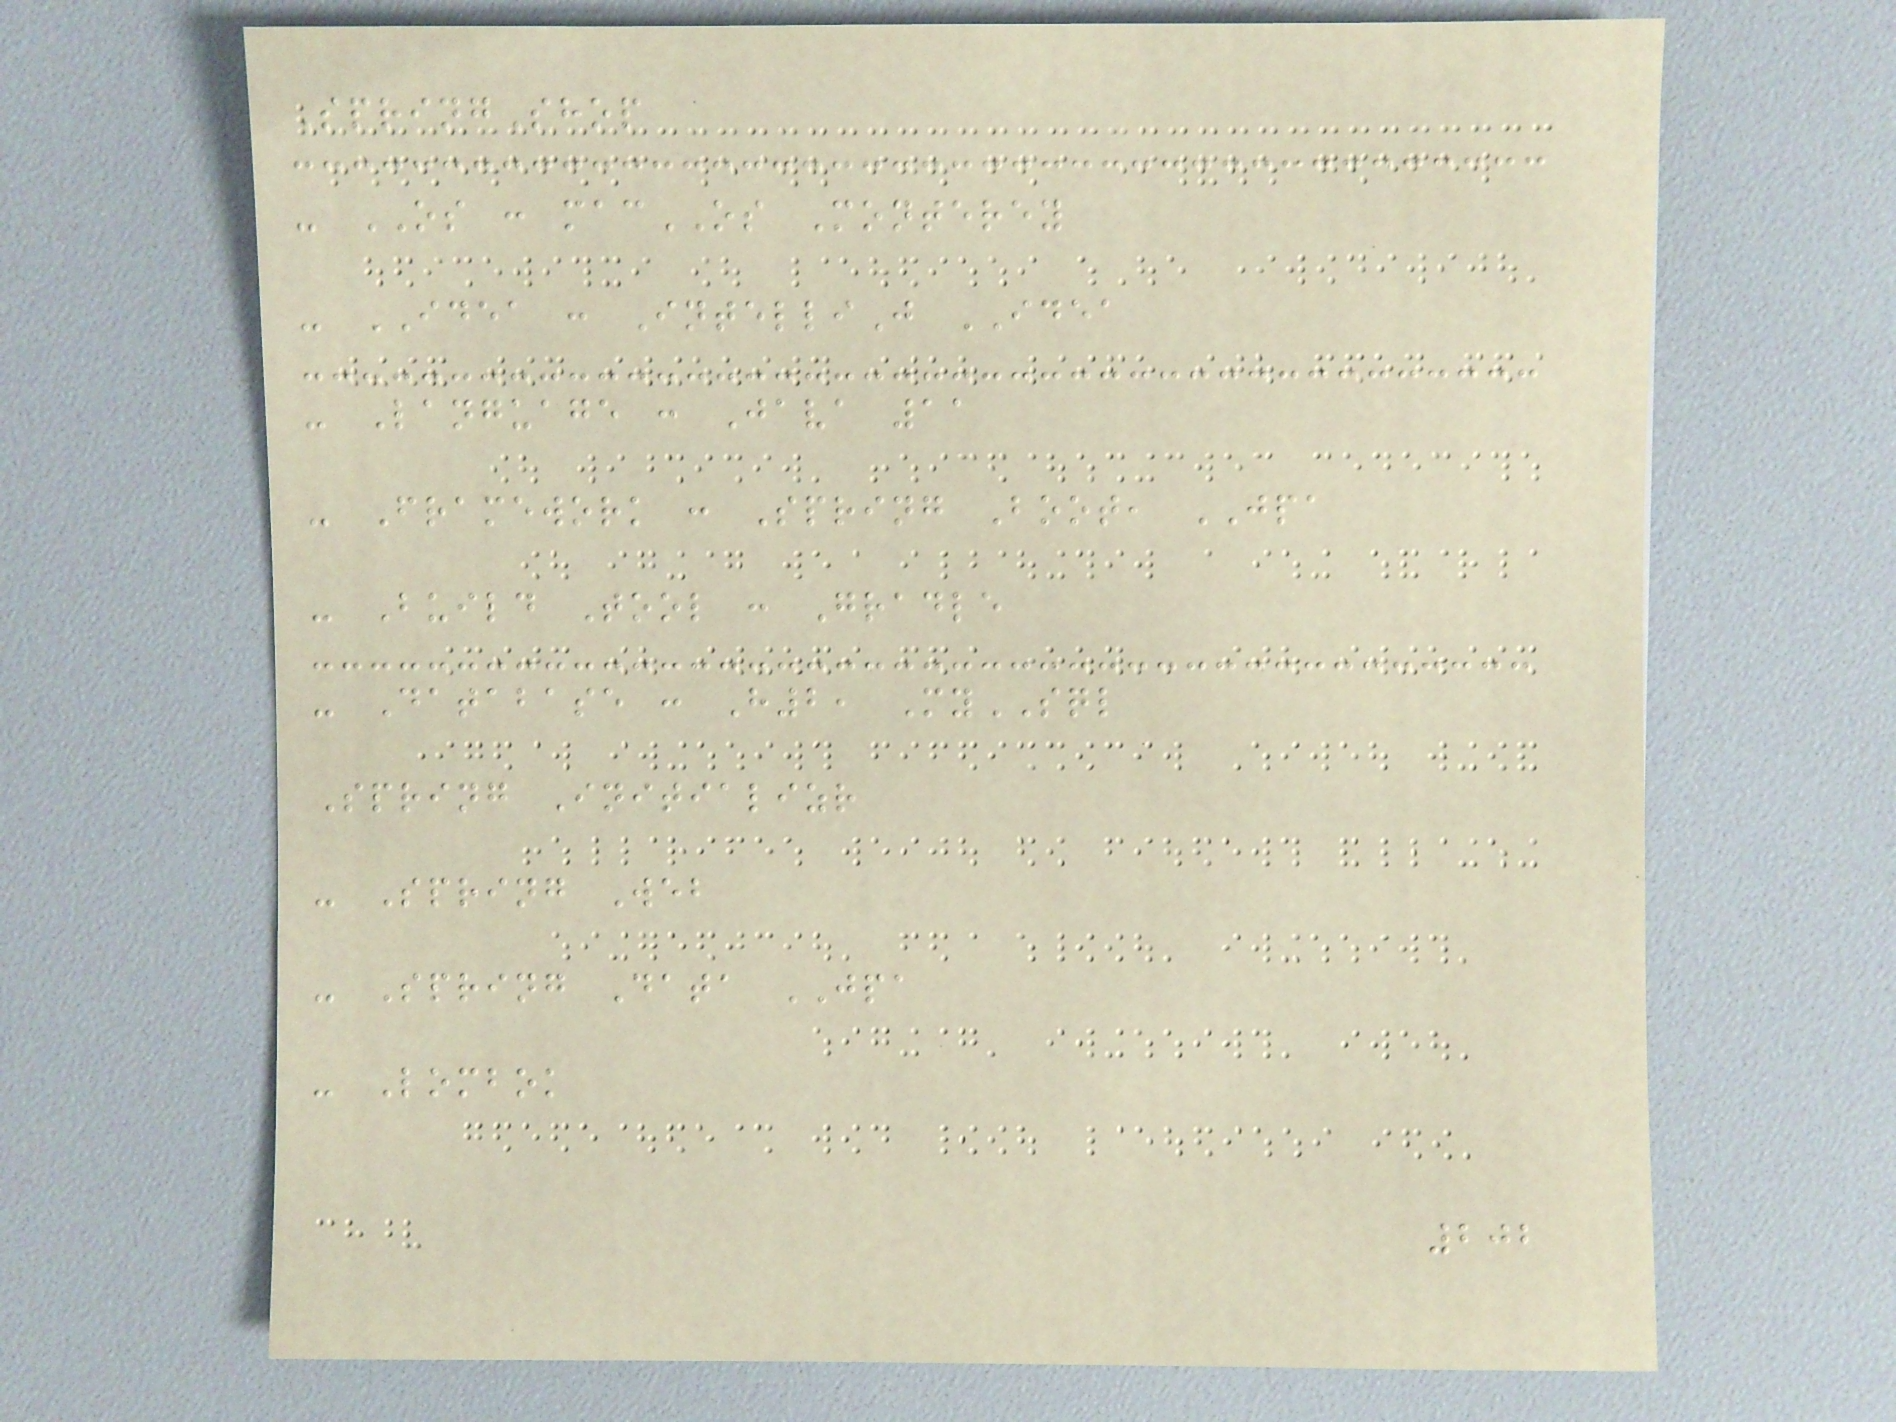SpringShop
- OS : macOS Monterey
- IDEA : IntelliJ IDEA
- Language : Java 11
- Framework : Spring Boot, JPA
- Build Tool : Gradle
- Database : H2, MySQL
Spring Initializr
- Spring Web
- Spring Data JPA
- Lombok
202
